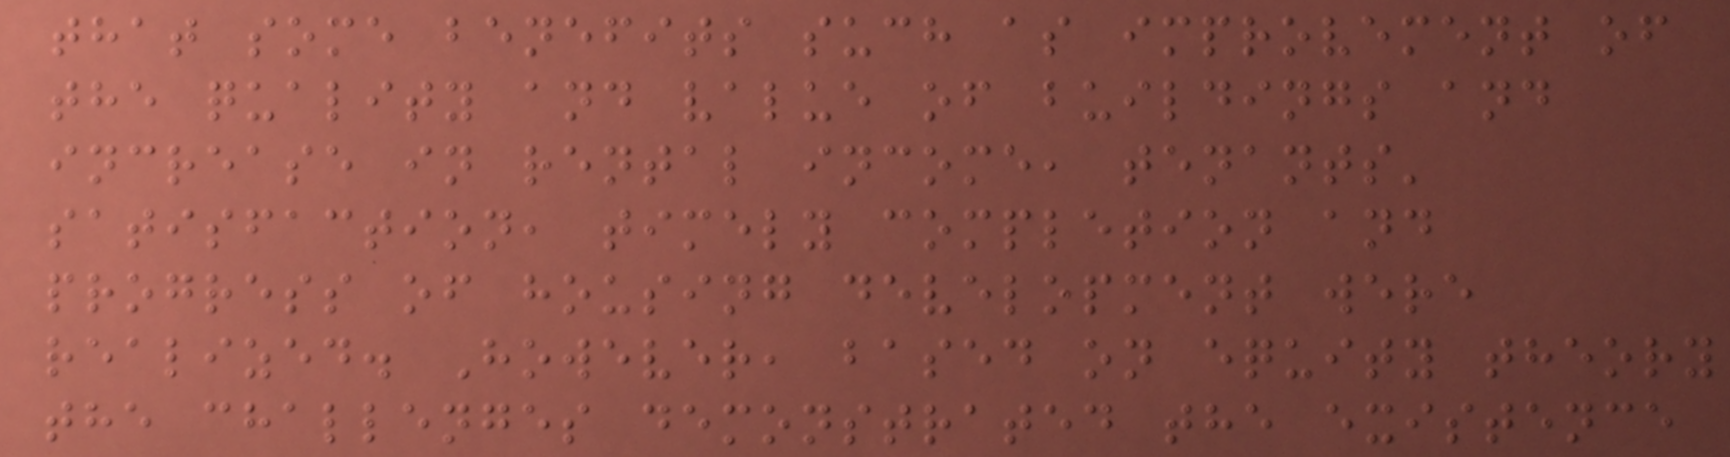that some benefits such as improvement of
the quality and value of buildings and
increase in rental income, tenants'
satisfaction, timely completion and
progress of housing development were
realized. However, based on equity theory
the challenges demonstrated the existence
